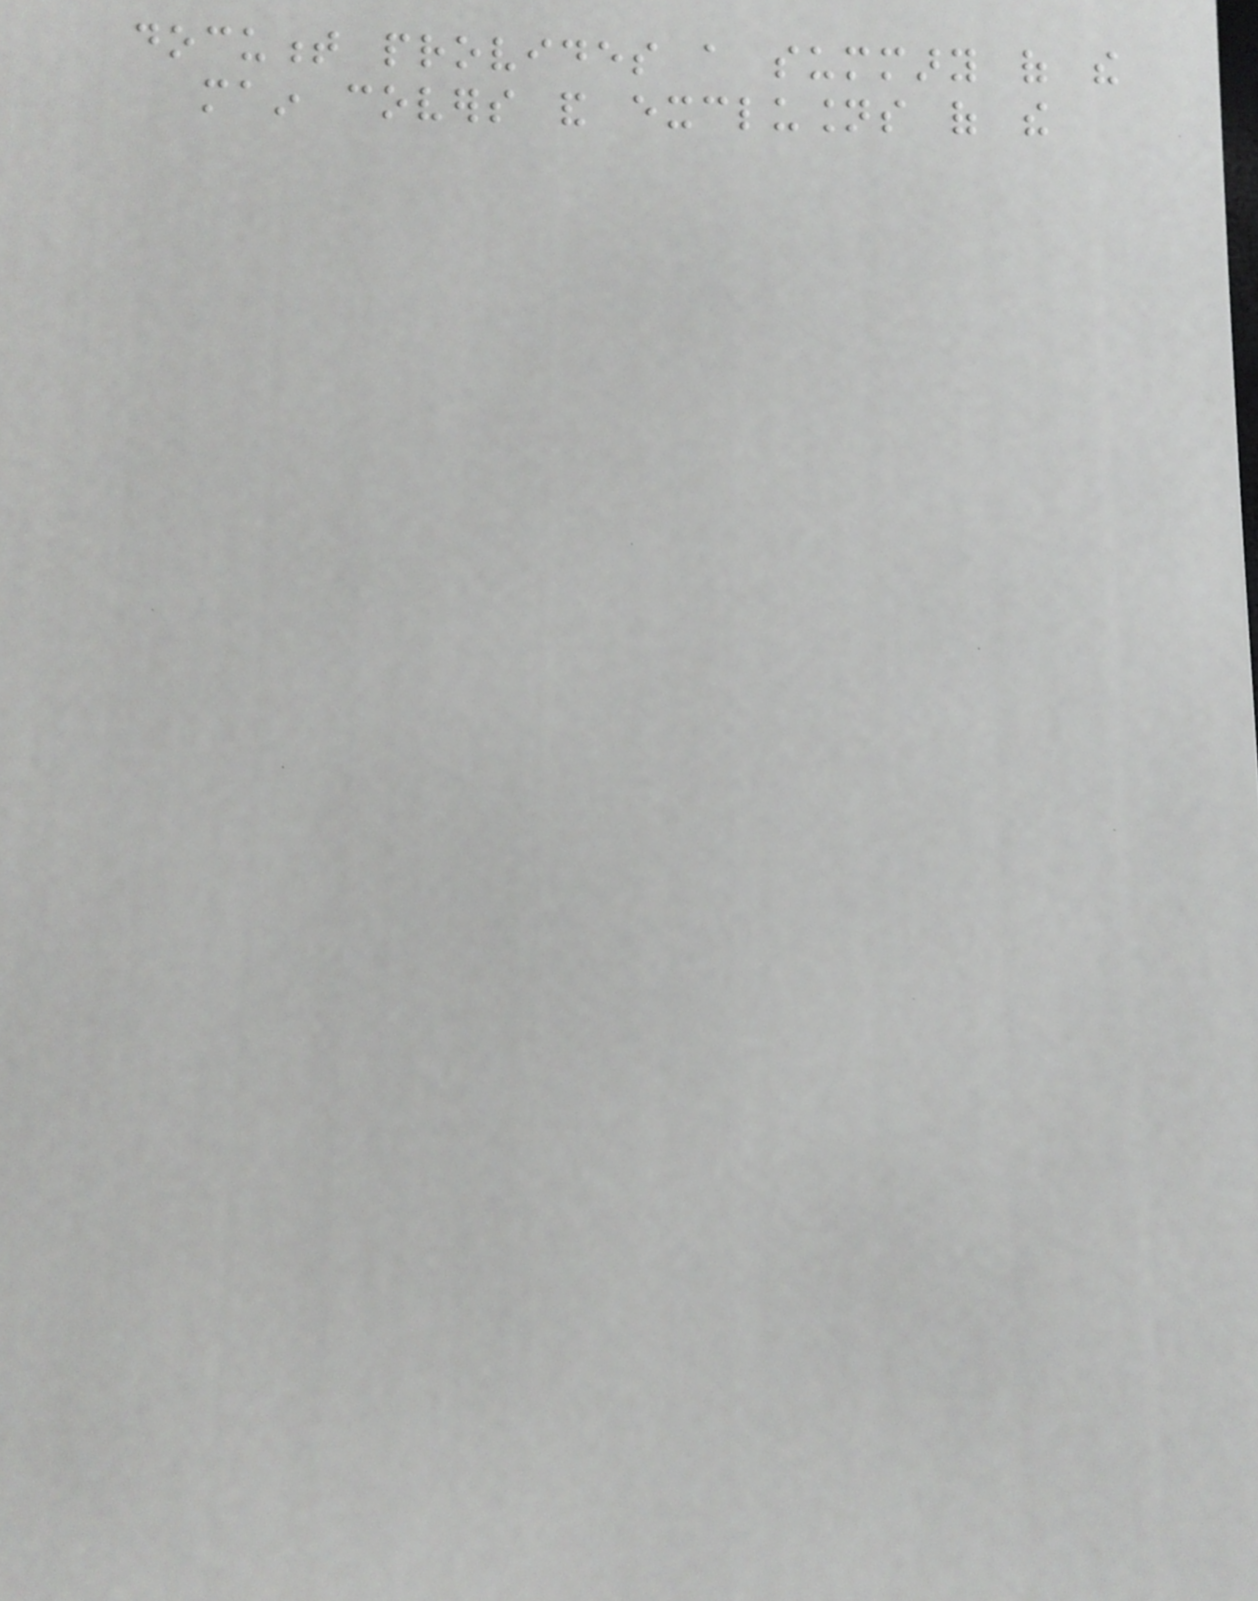document provides a summary of the
main covers and exclusions of the
